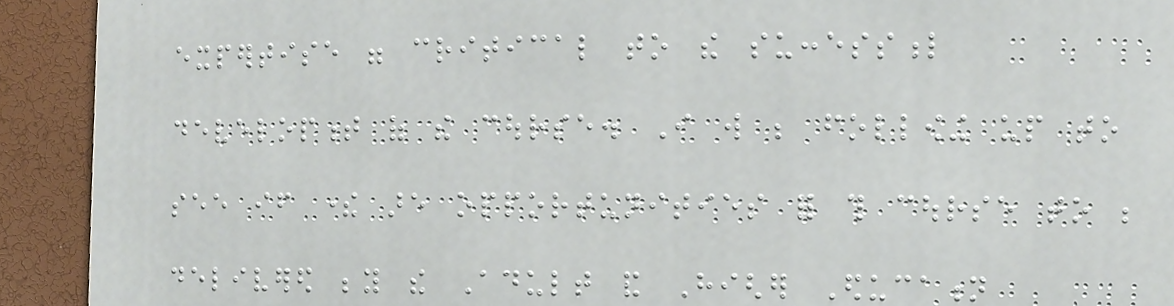expertise were critical to the successful
development of the course. I will be following up to
see if there are opportunities for this course to be
delivered beyond the Adult and Higher Education
